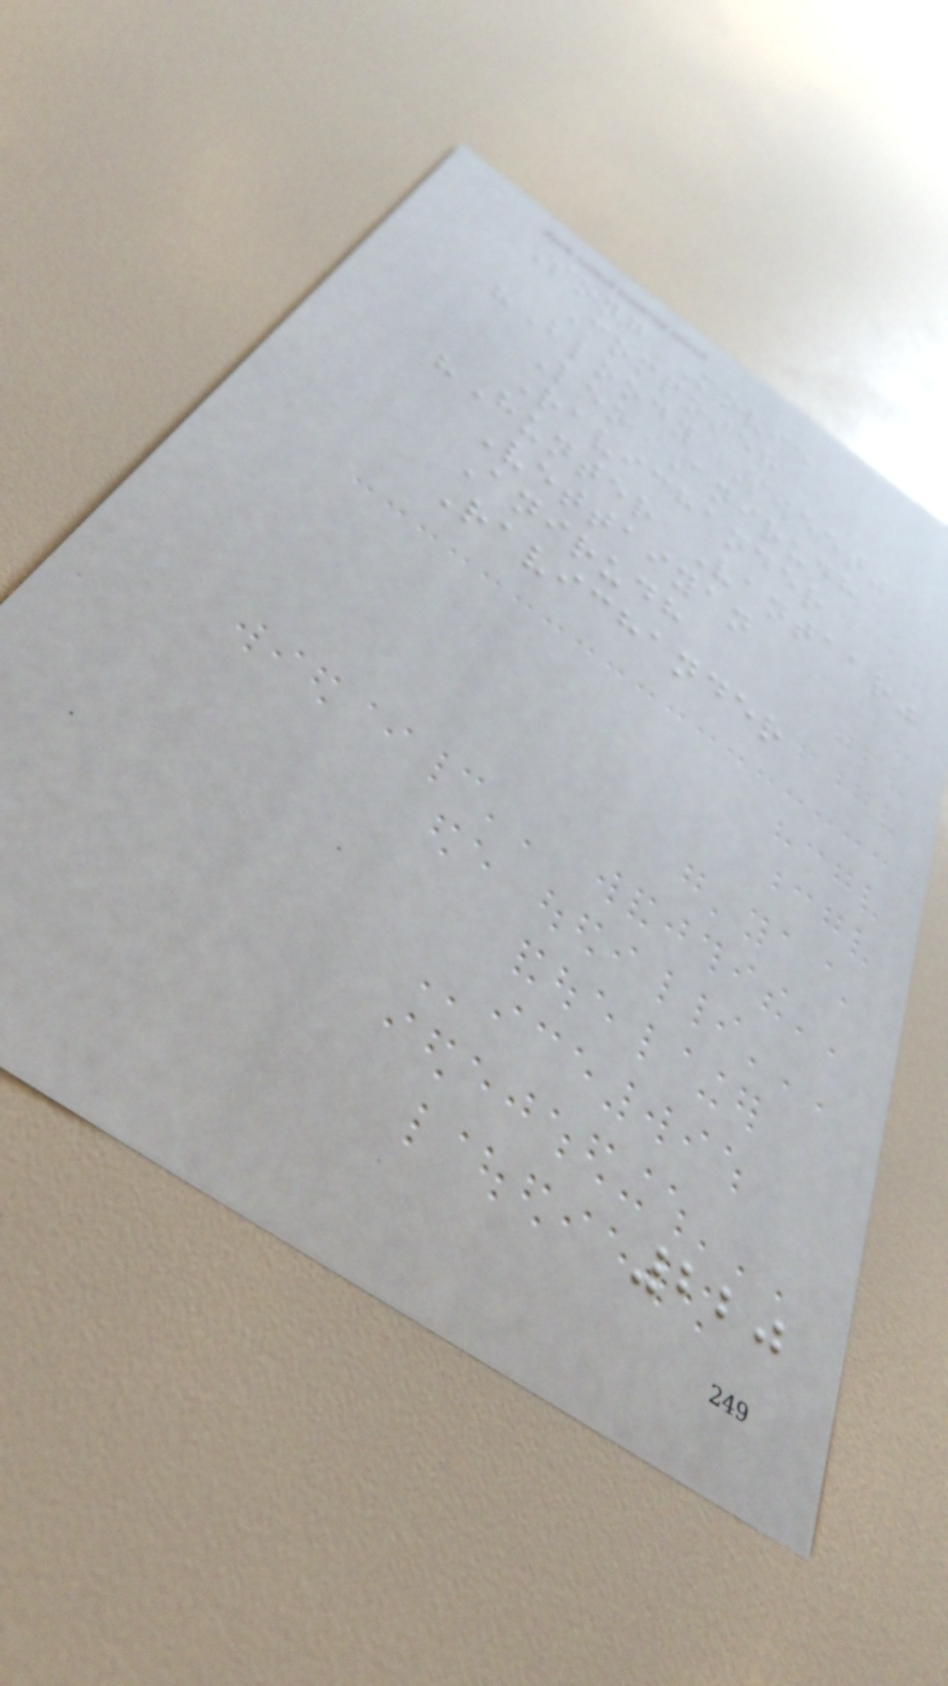Song Movie
Composer
"Bloody Sweet"
Leo Anirudh
Ravichander
"Hunter Vantaar"
Vettaiyan
Anirudh
Ravichander
220
